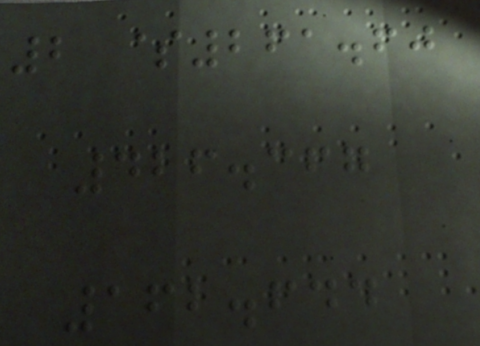2 $261.60
426.367
162.644
